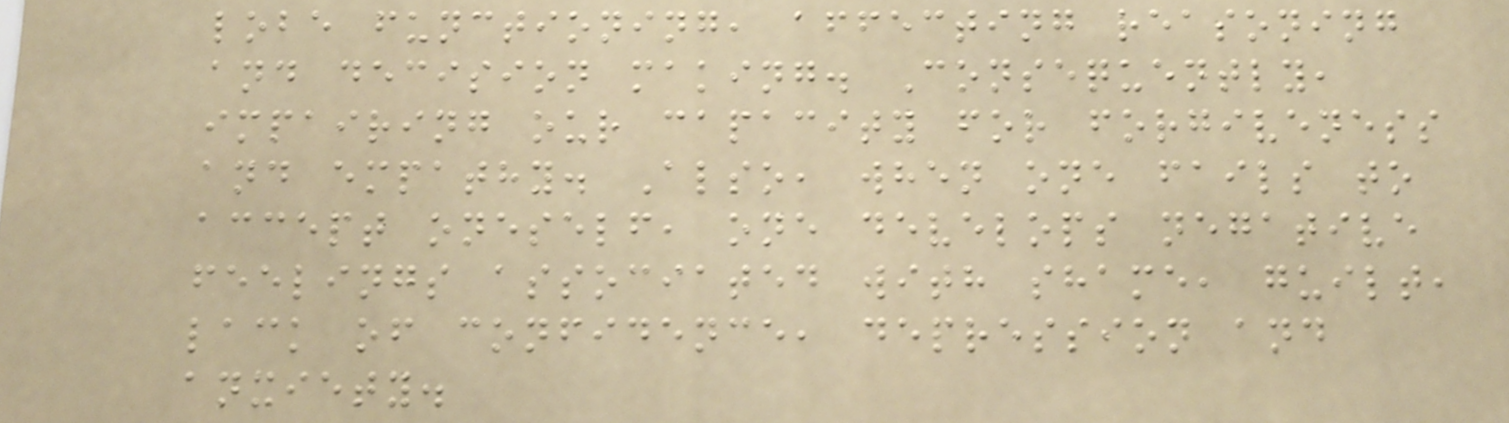lobe functioning, affecting reasoning
and decision making. Consequently,
impairing our capacity for forgiveness
and empathy. Also, when one fails to
accept oneself, one develops negative
feelings associated with shame, guilt,
lack of confidence, depression and
anxiety.
